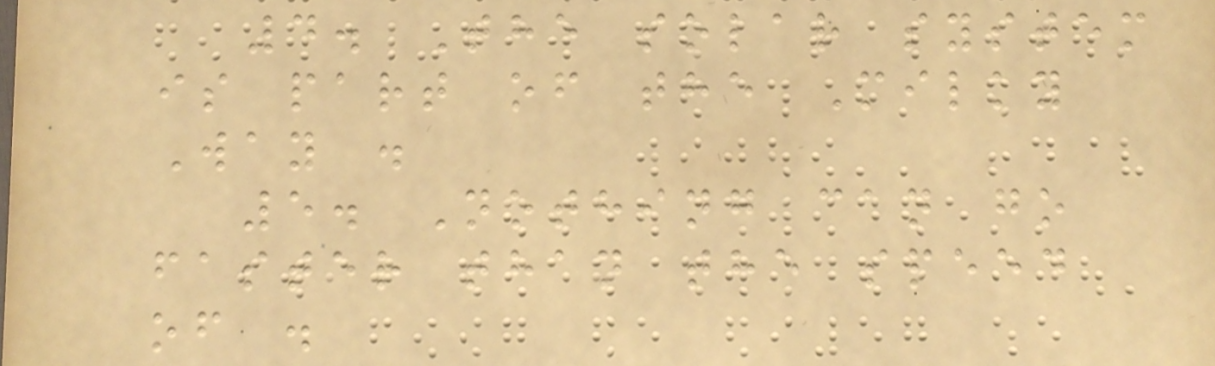4. The solar system
is part of the Milky
Way .
5. Nothing can go
faster than the speed
of .
